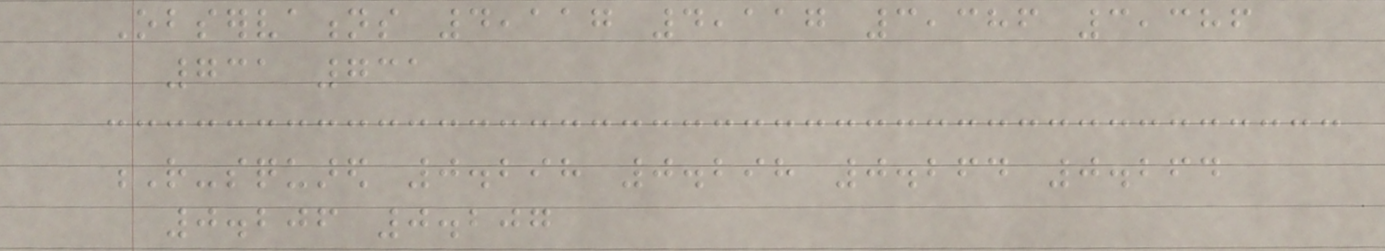Observations 4,117 4,117 3,386 3,386
731 731
R-squared 0.298 0.298 0.264 0.264
0.206 0.207
